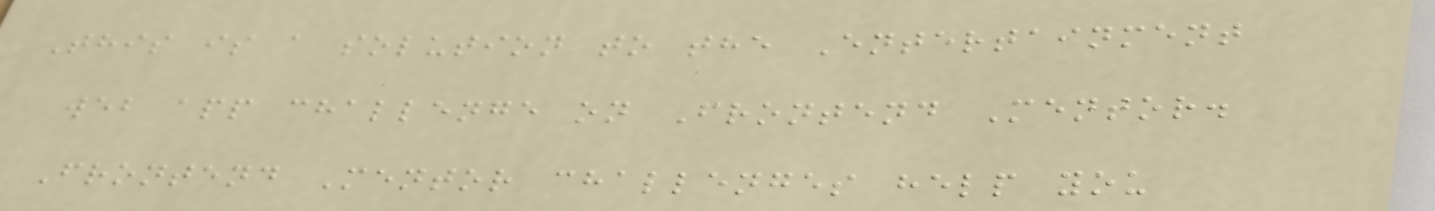This is a solution to the Entertainment
web app challenge on Frontend Mentor.
Frontend Mentor challenges help you
